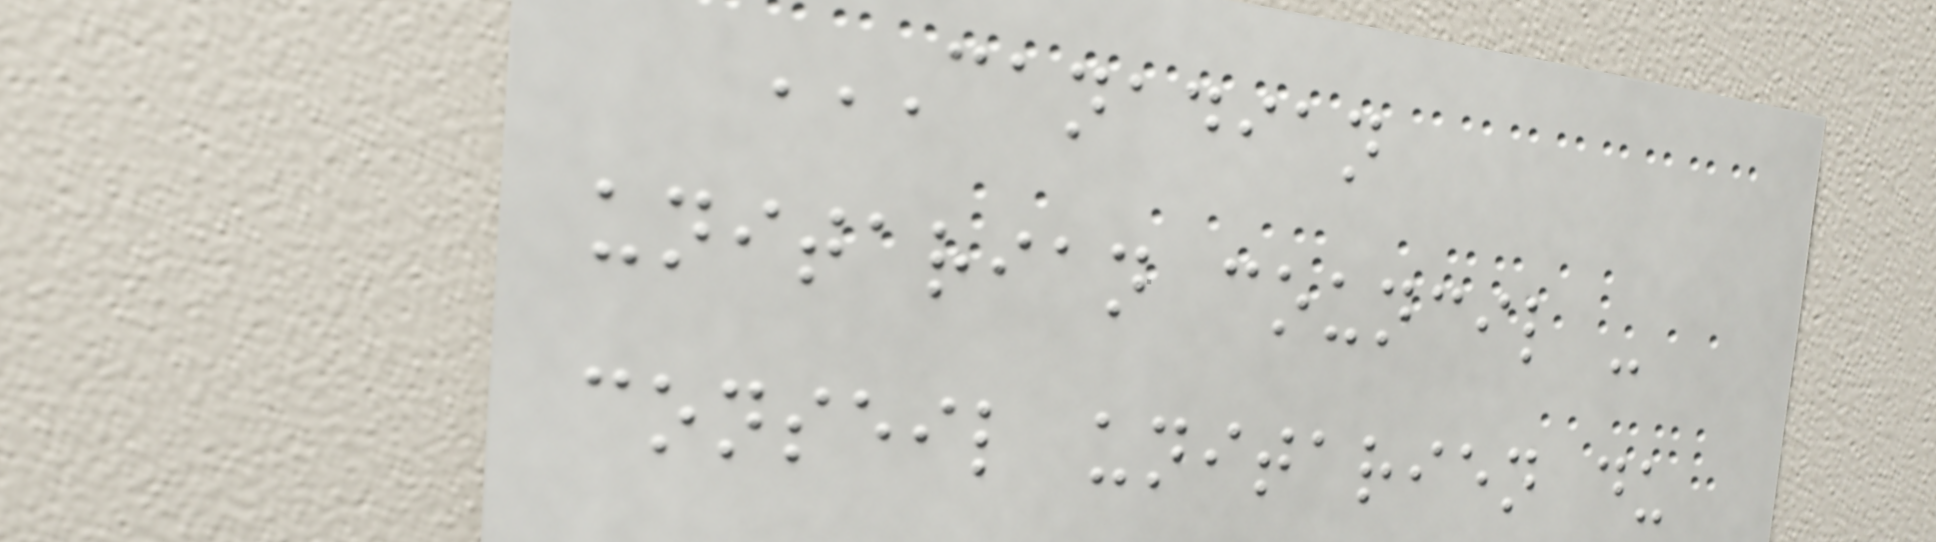CANADIAN
UNITARIAN COUNCIL -
CONSEIL UNITARIEN DU
